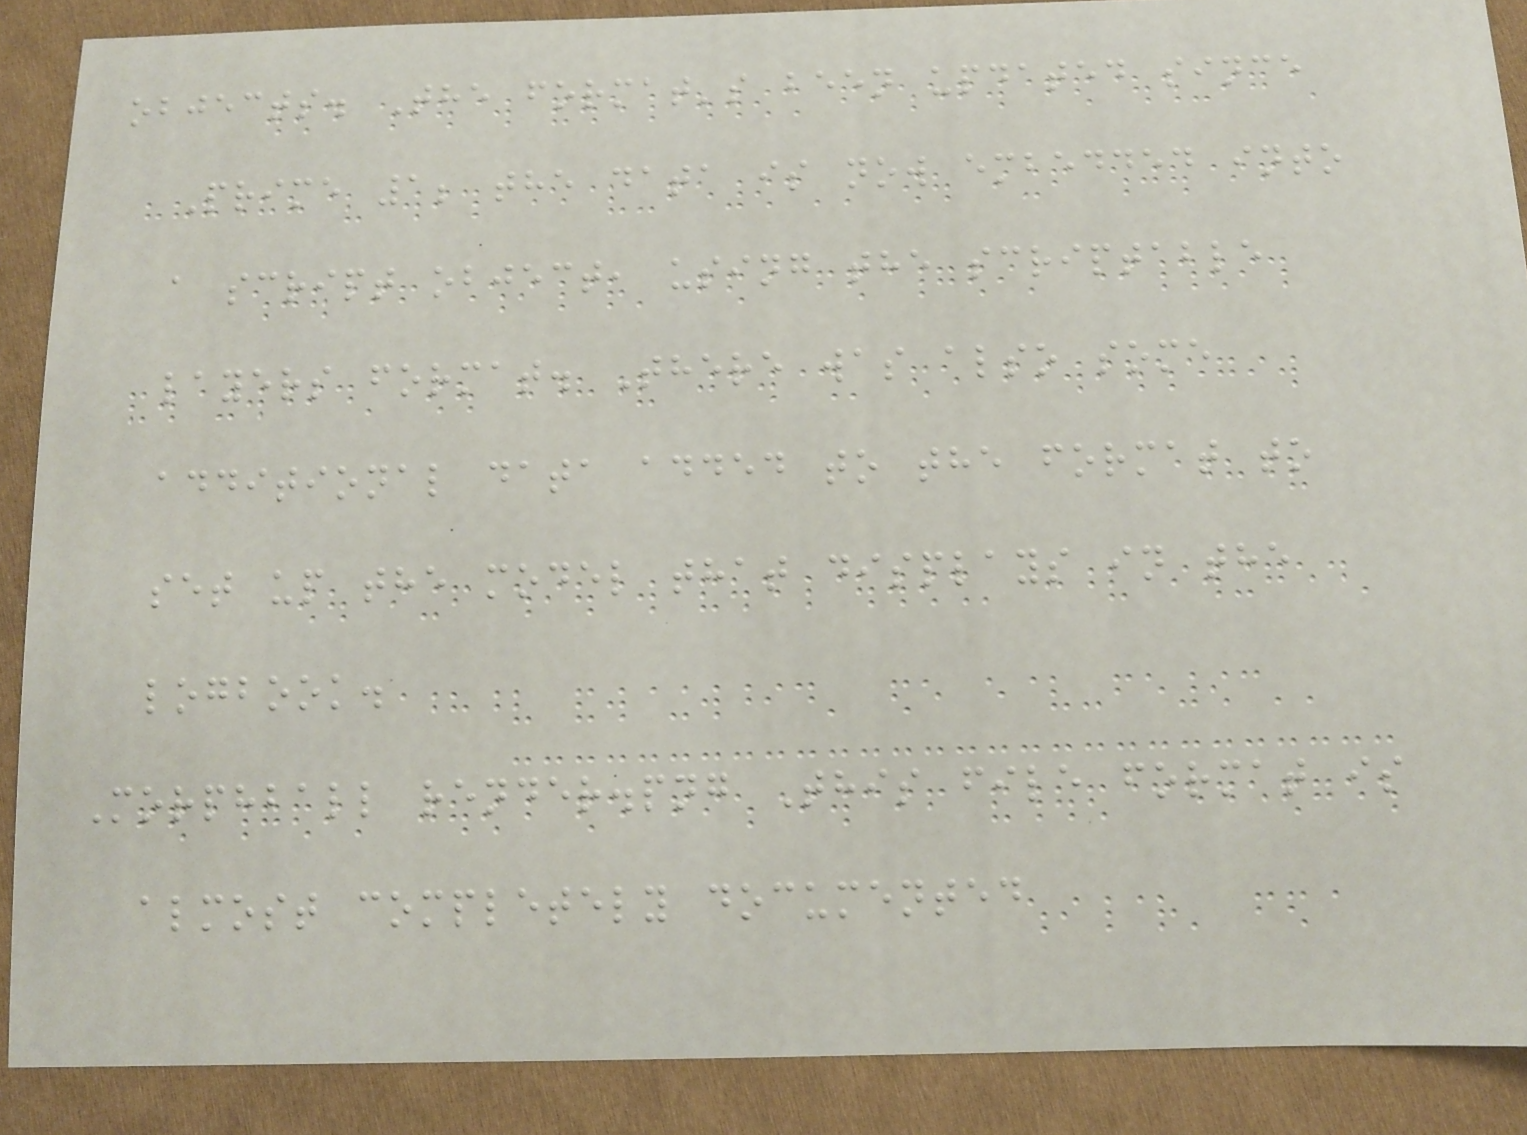objects. The format's been updated since
Prime 1; the data is now embedded into
a script object, using the scriptable
layers format. There was also some
additional data added to the format to
set up the model that displays in the
logbook.
Morphball render.png This file format is
almost completely documented
